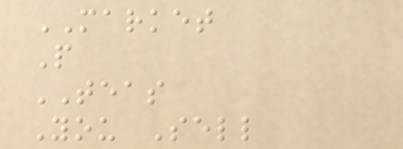MARKET
P
TEAS
You Sell
